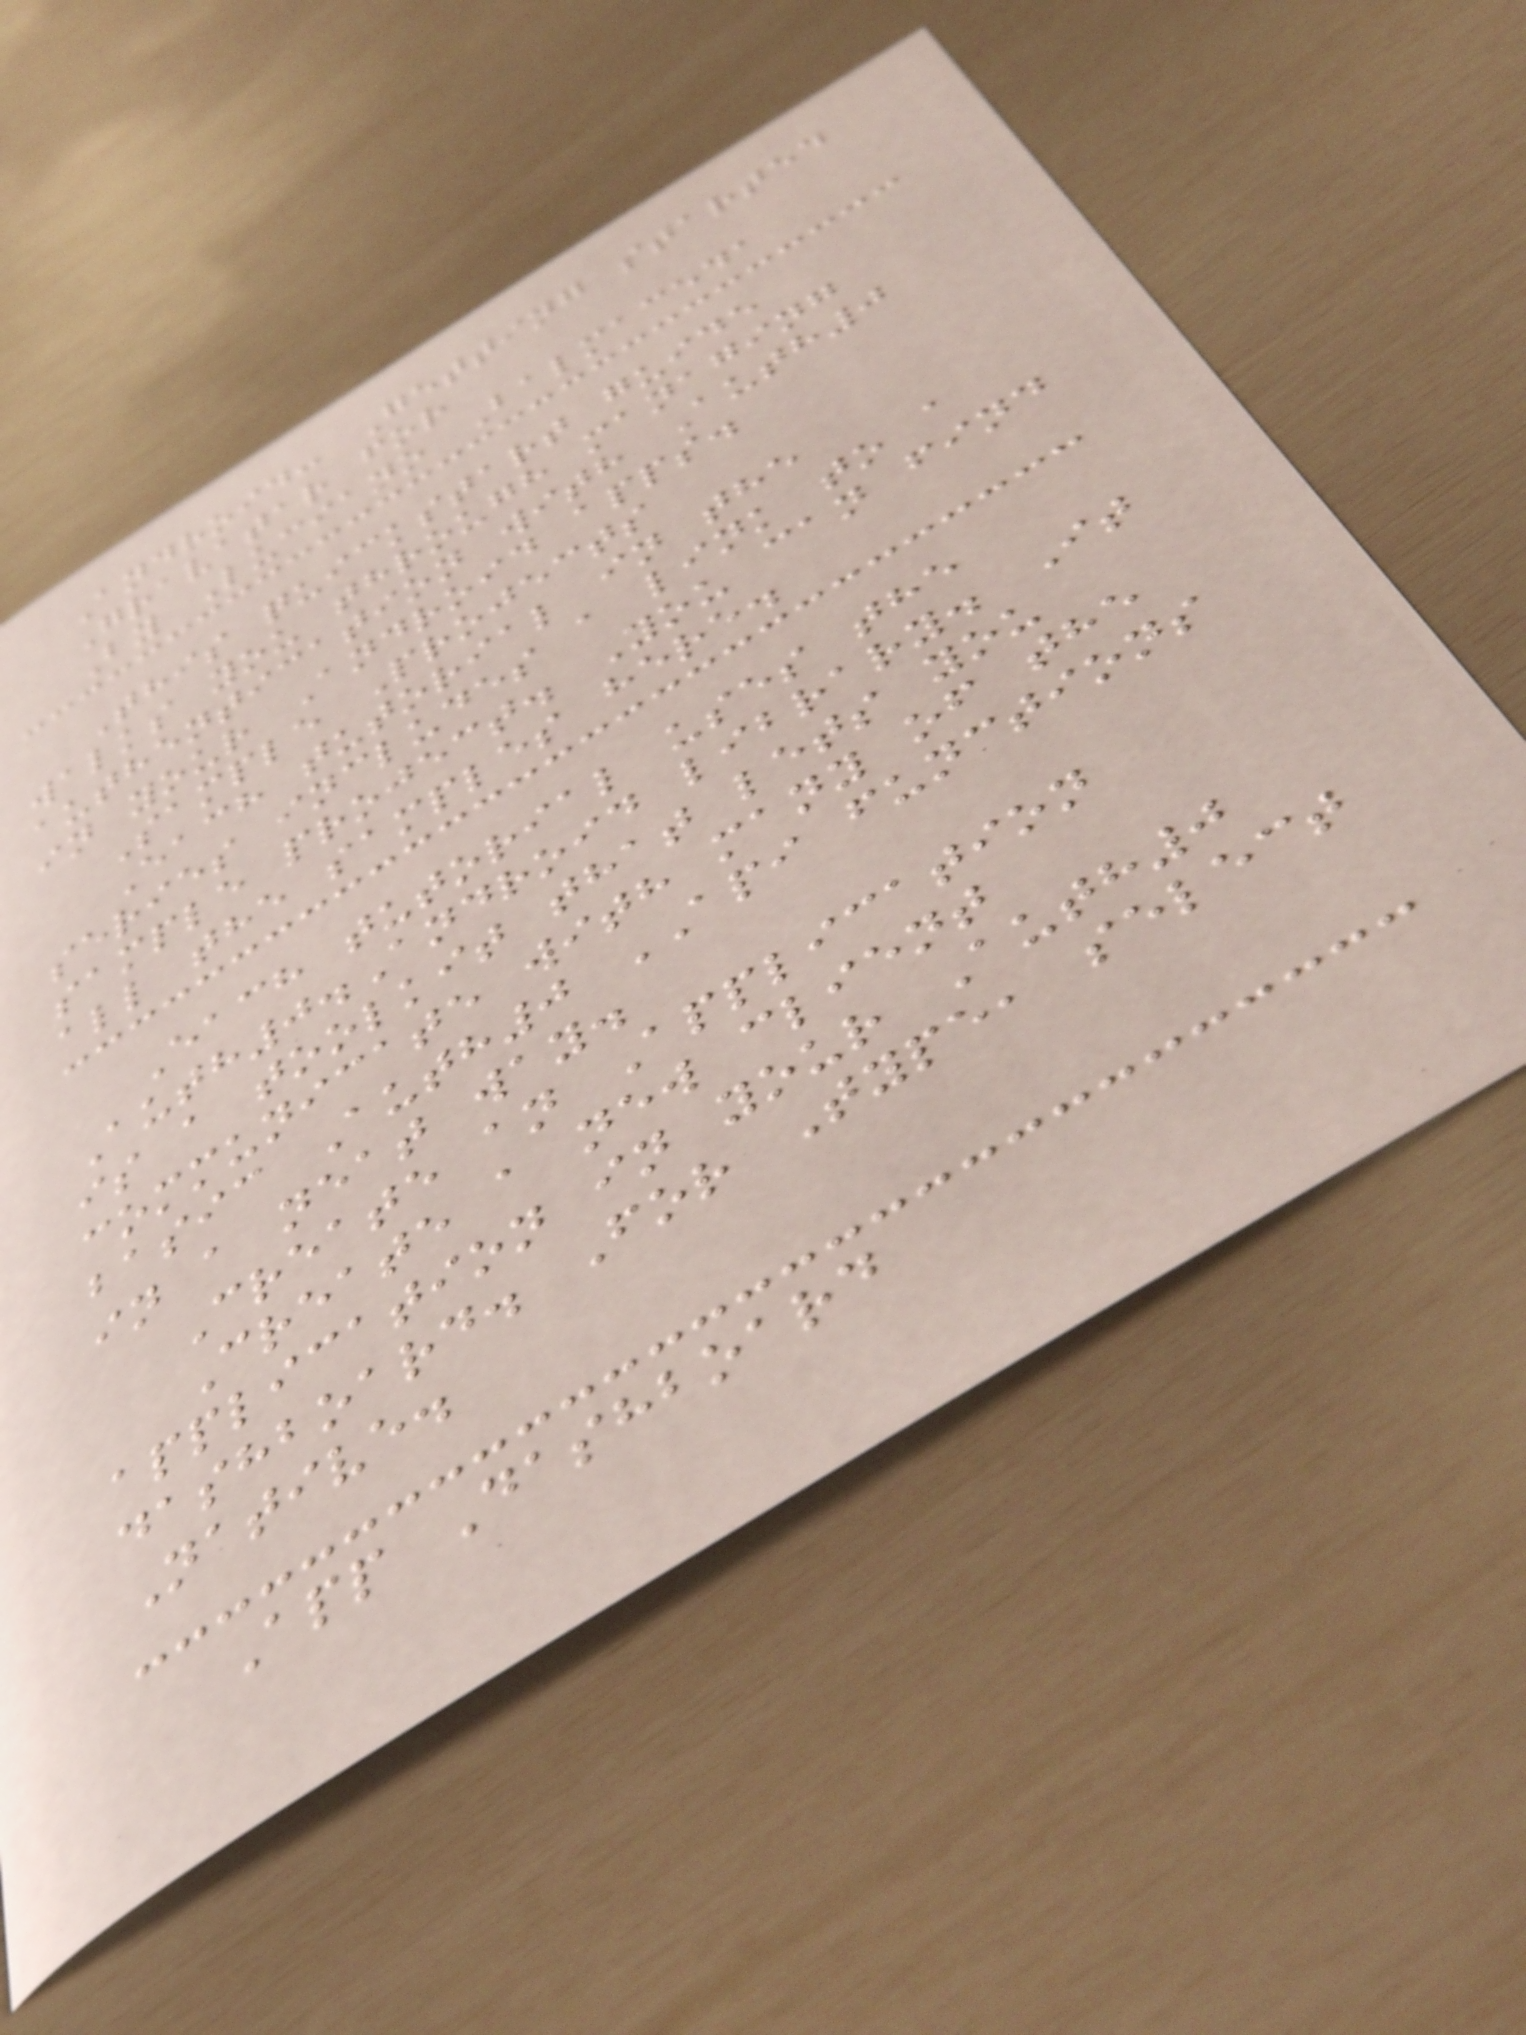Android: Getting started
Gravatar for
By Luciano Balmaceda
This quickstart guide
walks you through managing
authentication with Auth0
in your Android apps.
Sample Projects
Each tutorial in the
series includes a link to a
sample project. You can find
all the samples here.
Each tutorial uses the
Auth0.Android library. It
is a toolkit that lets you
communicate with many of the
basic Auth0 API functions
in a neat way.
Create an Application
Create a new client
application in your Auth0
dashboard. For Type, select
Native.
App Dashboard
